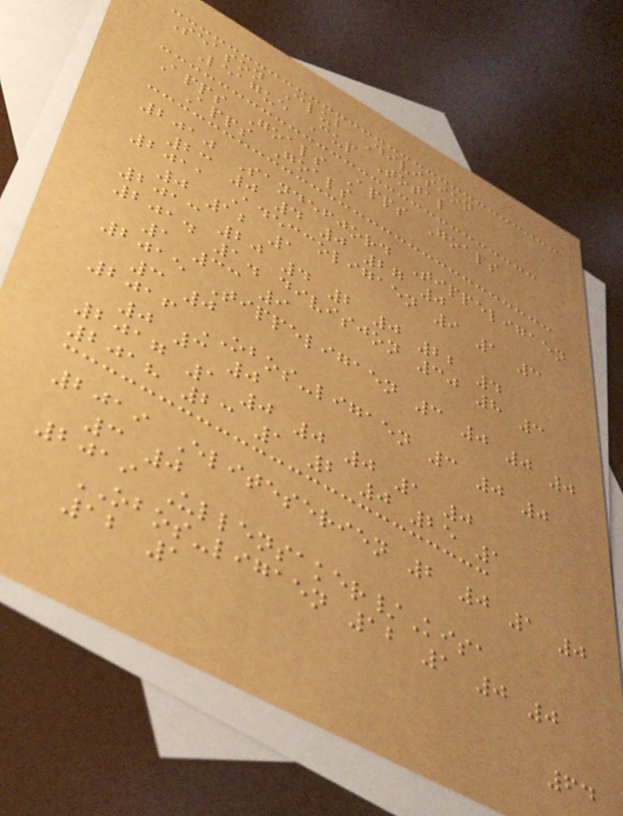Season Club Division
League Cup Total
Apps Goals Apps Goals
Apps Goals
2010 Sandefjord Tippeligaen
23 0 4 0 27 0
2011 Adeccoligaen 9 1 3
0 12 1
2013 20 4 2 0 22 4
2014 1. divisjon 30 8 3
1 33 9
2015 Tippeligaen 3 0 0 0
3 0
2016 OBOS-ligaen 3 0 0
0 3 0
2017 1 0 0 0 1 0
2018 23 1 2 0 25 1
2019 Eliteserien 2 0 1 0
3 0
2019 Ullensaker/Kisa
OBOS-ligaen 12 1 0 0
12 1
64
